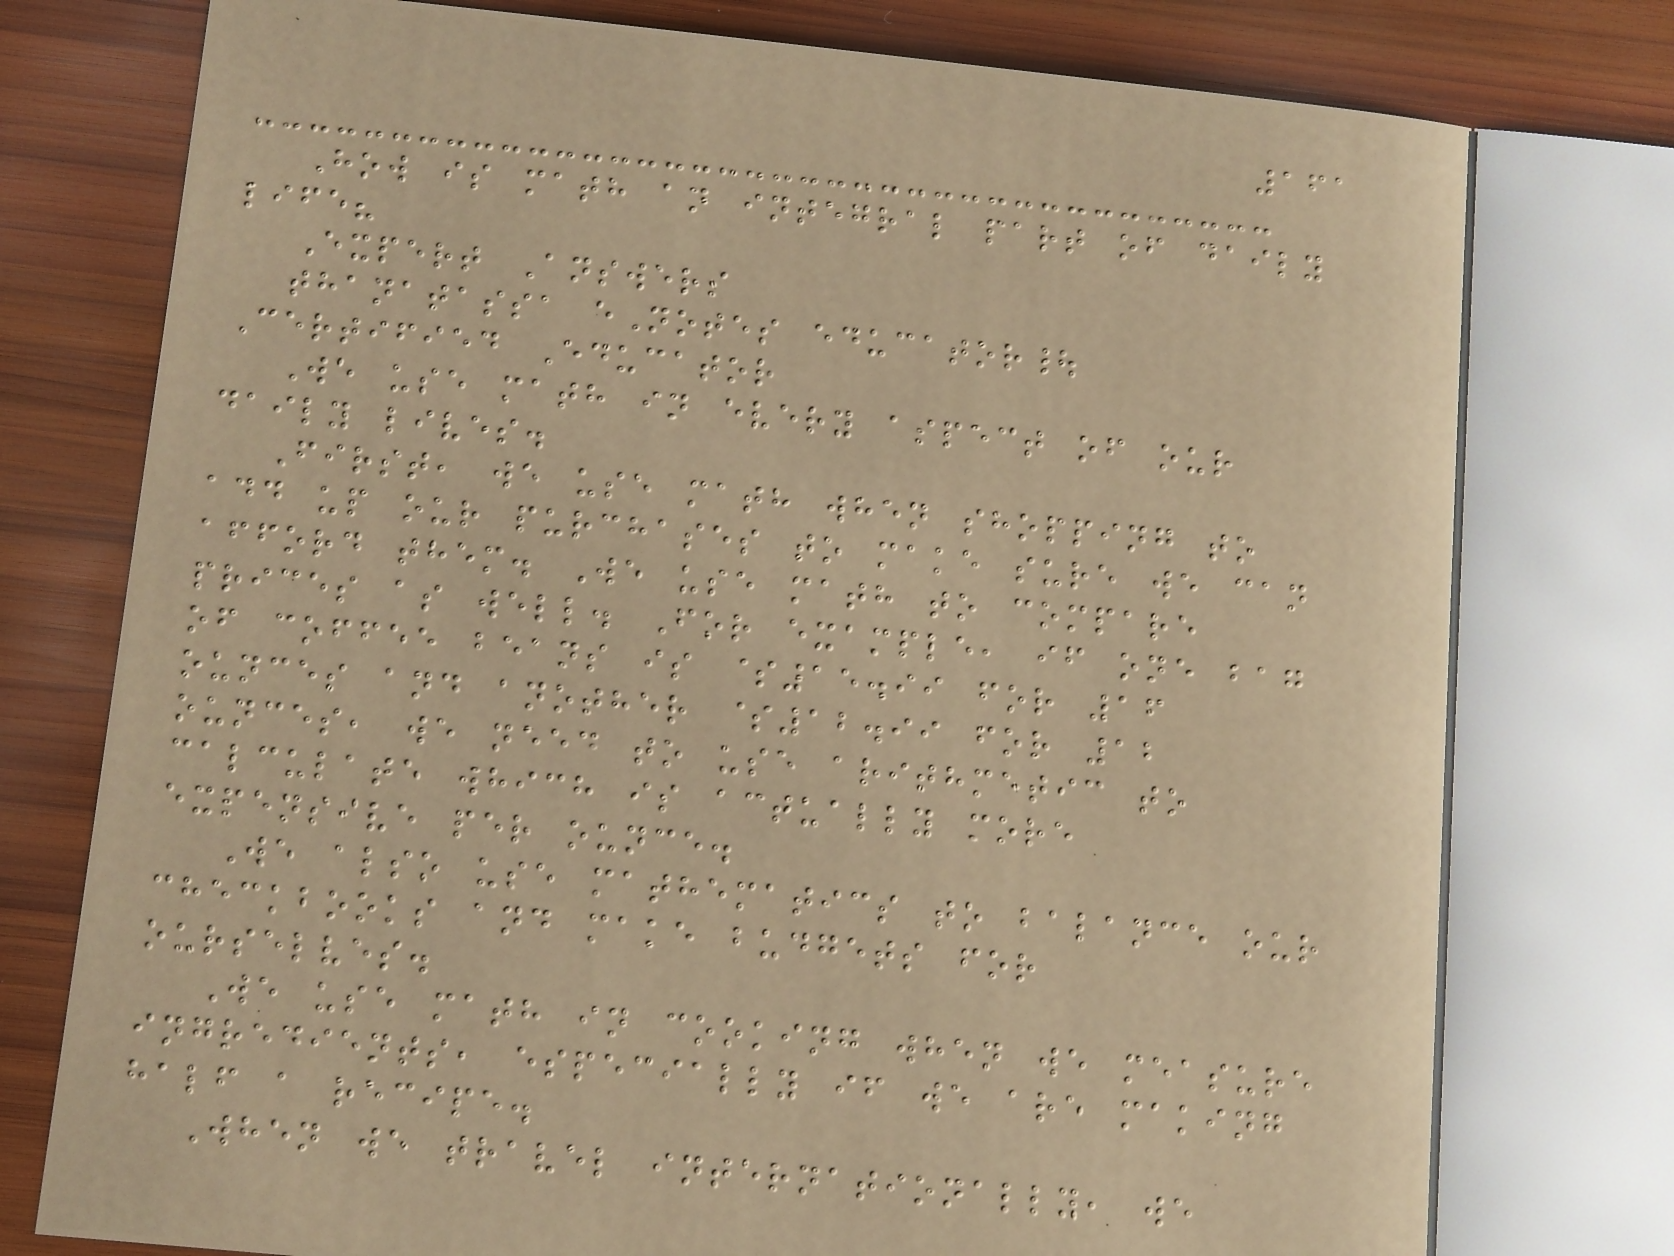161
How is math an integral part of daily
life?
Expert Answers
thanatassa eNotes educator|
Certified Educator
We use math in every aspect of our
daily lives.
First, we use math when shopping to
add up our purchases to make sure we can
afford them. We use math to compare
prices as well. For example, if one bag
of coffee beans is $15.99 for 16
ounces and another $12.99 for 12
ounces, we need to use arithmetic to
calculate which is actually more
expensive per ounce.
We also use mathematics to balance our
checkbooks and make budgets for
ourselves.
We use math in cooking when we measure
ingredients, especially if we are making
half a recipe.
When we travel internationally, we
